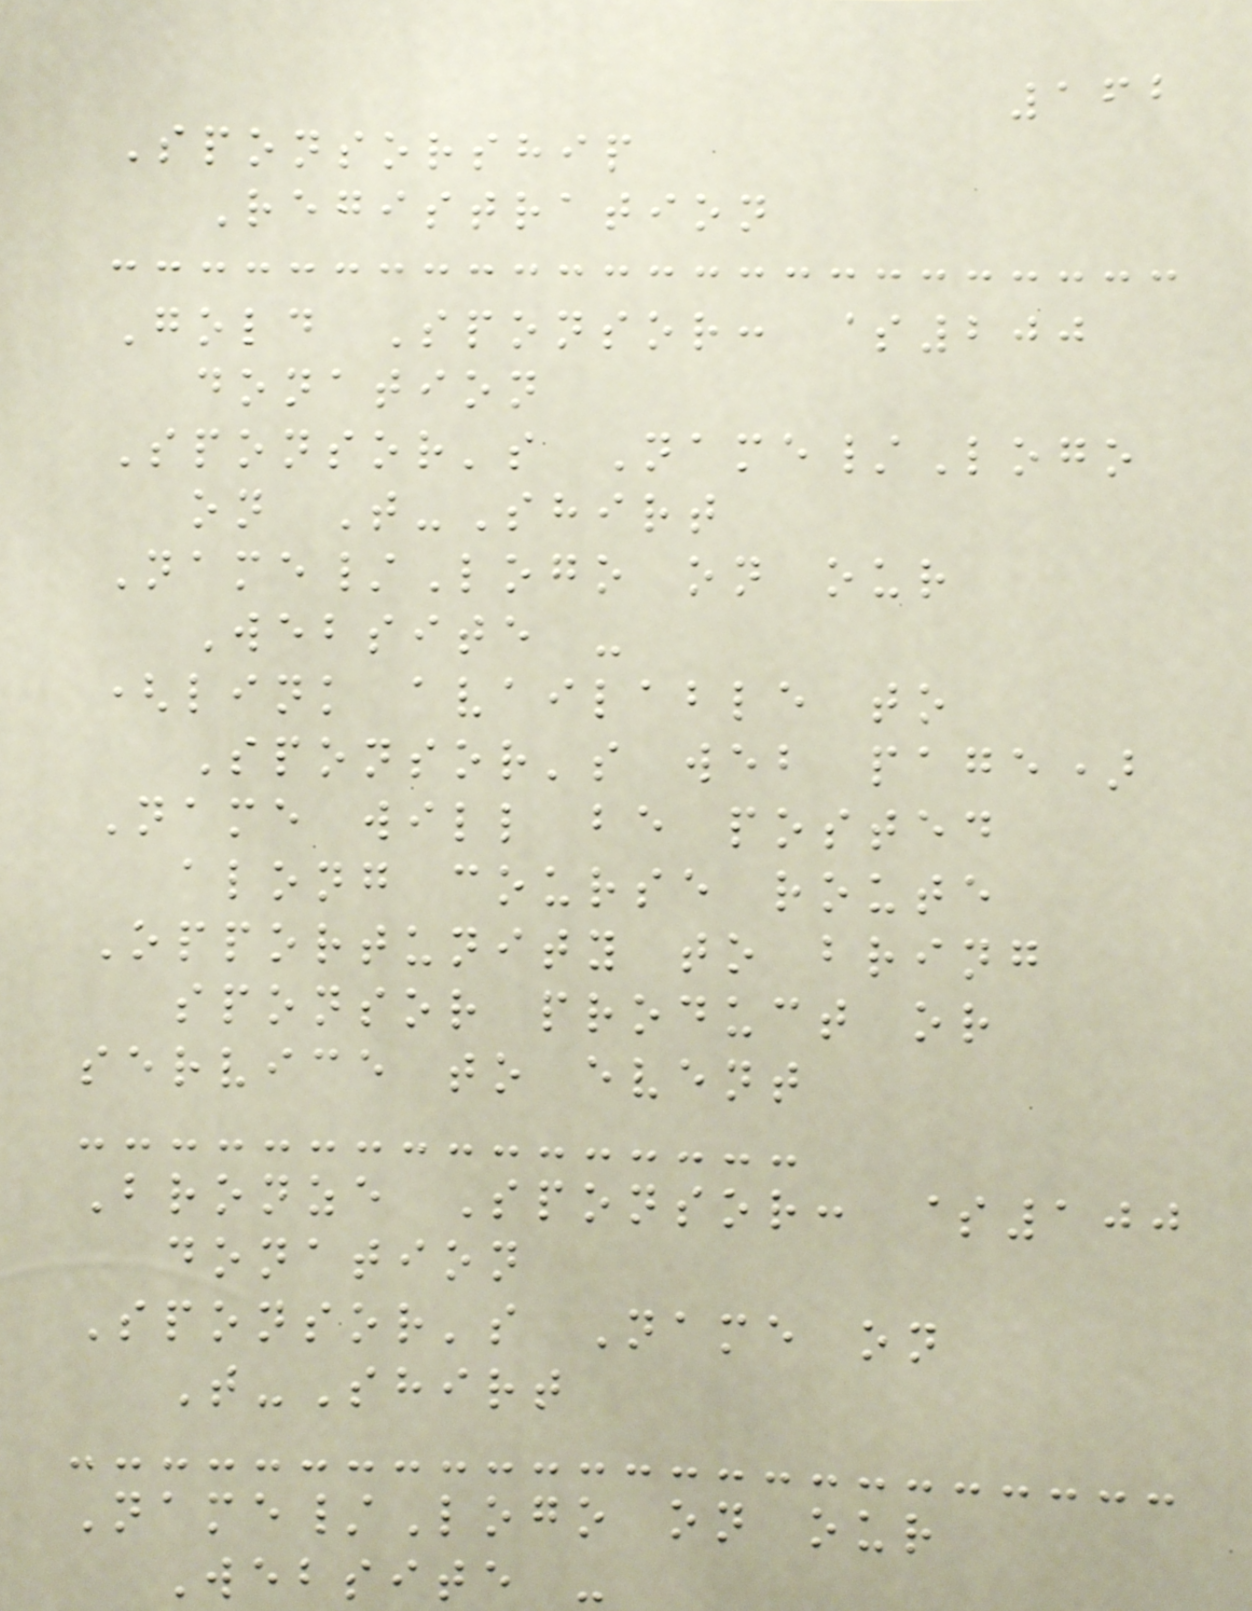162
Sponsorship
Registration
Gold Sponsor: $200
donation
Sponsor's Name/Logo
on T-Shirt
Name/Logo on our
Website -
(link available to
Sponsor's web page)
Name will be posted
along course route
Opportunity to bring
sponsor product or
service to event
Bronze Sponsor: $100
donation
Sponsor's Name on
T-Shirt
Name/Logo on our
Website -
